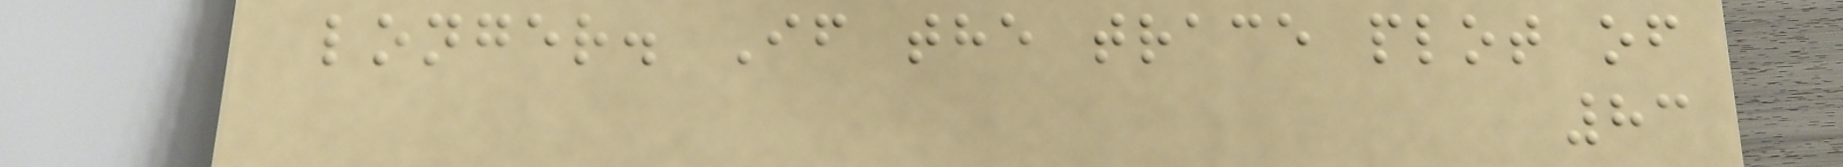longer. If the trace plot of
83
